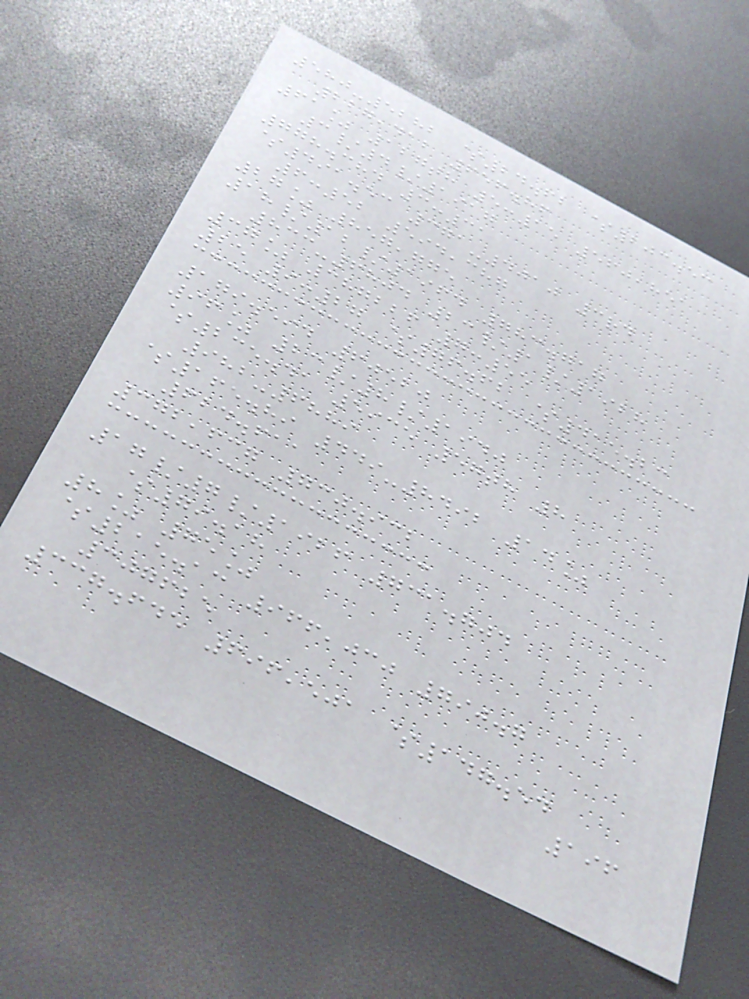580-5282 $24.62 $203.53
227,412 656.86
61% 127th 5:15 560,851
3/4/1917
778.384 3:31
$491.53 371-4010 3rd
6:52 594,387
27% 857,775
18/12/1964 783.717
833-6804 23/1/1928
37% 387226 7:55
25 9:27 $76.62 $415.23
179.594 60520
96% 23/8/1940
$235.41 5935 57th 8
982-6889
$165.89 449-8492 14%
624.611
372,637 730.932
17/7/1926 731.704
$79.18
8% 75%
$215.13 966,030 790.7
307625
337.645 696,501 $147.54
196
